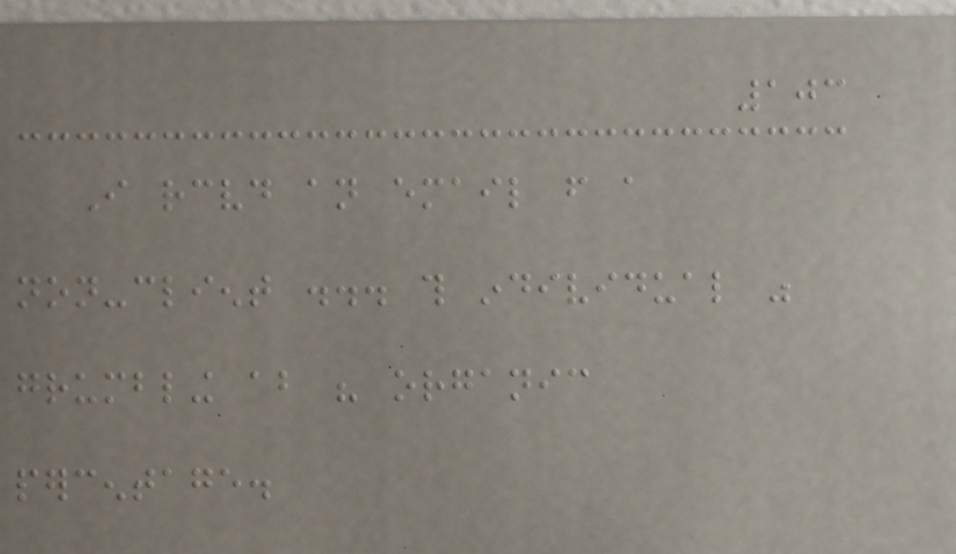103
I received an email from a
non-client ... this individual was
grumbling about his organic
percentage.
